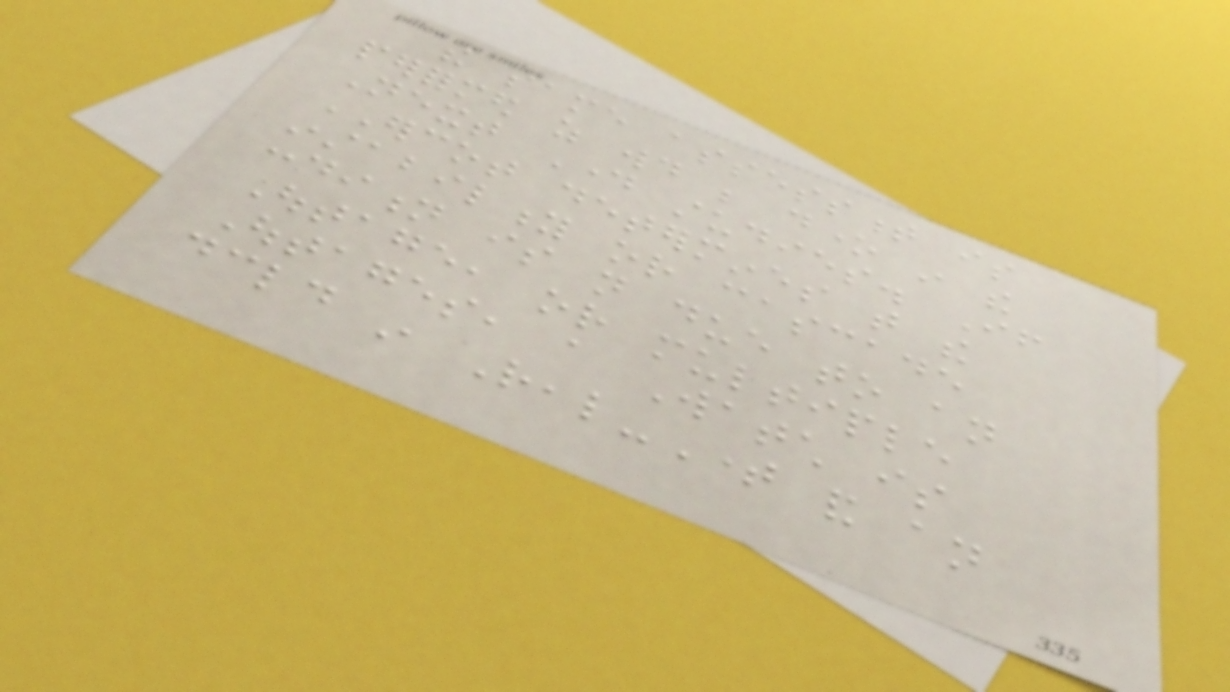the same assessment is
performed as would be done in the
Next Day studies. If
ERCOT determines that the
instability or cascade
condition is not due to an
Outage, or multiple
Outages, a Watch is
declared in Real-Time and an
